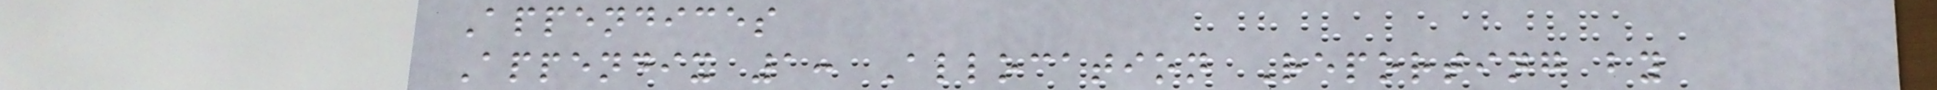Appendices
Appendix 1: Allocation Reporting by
